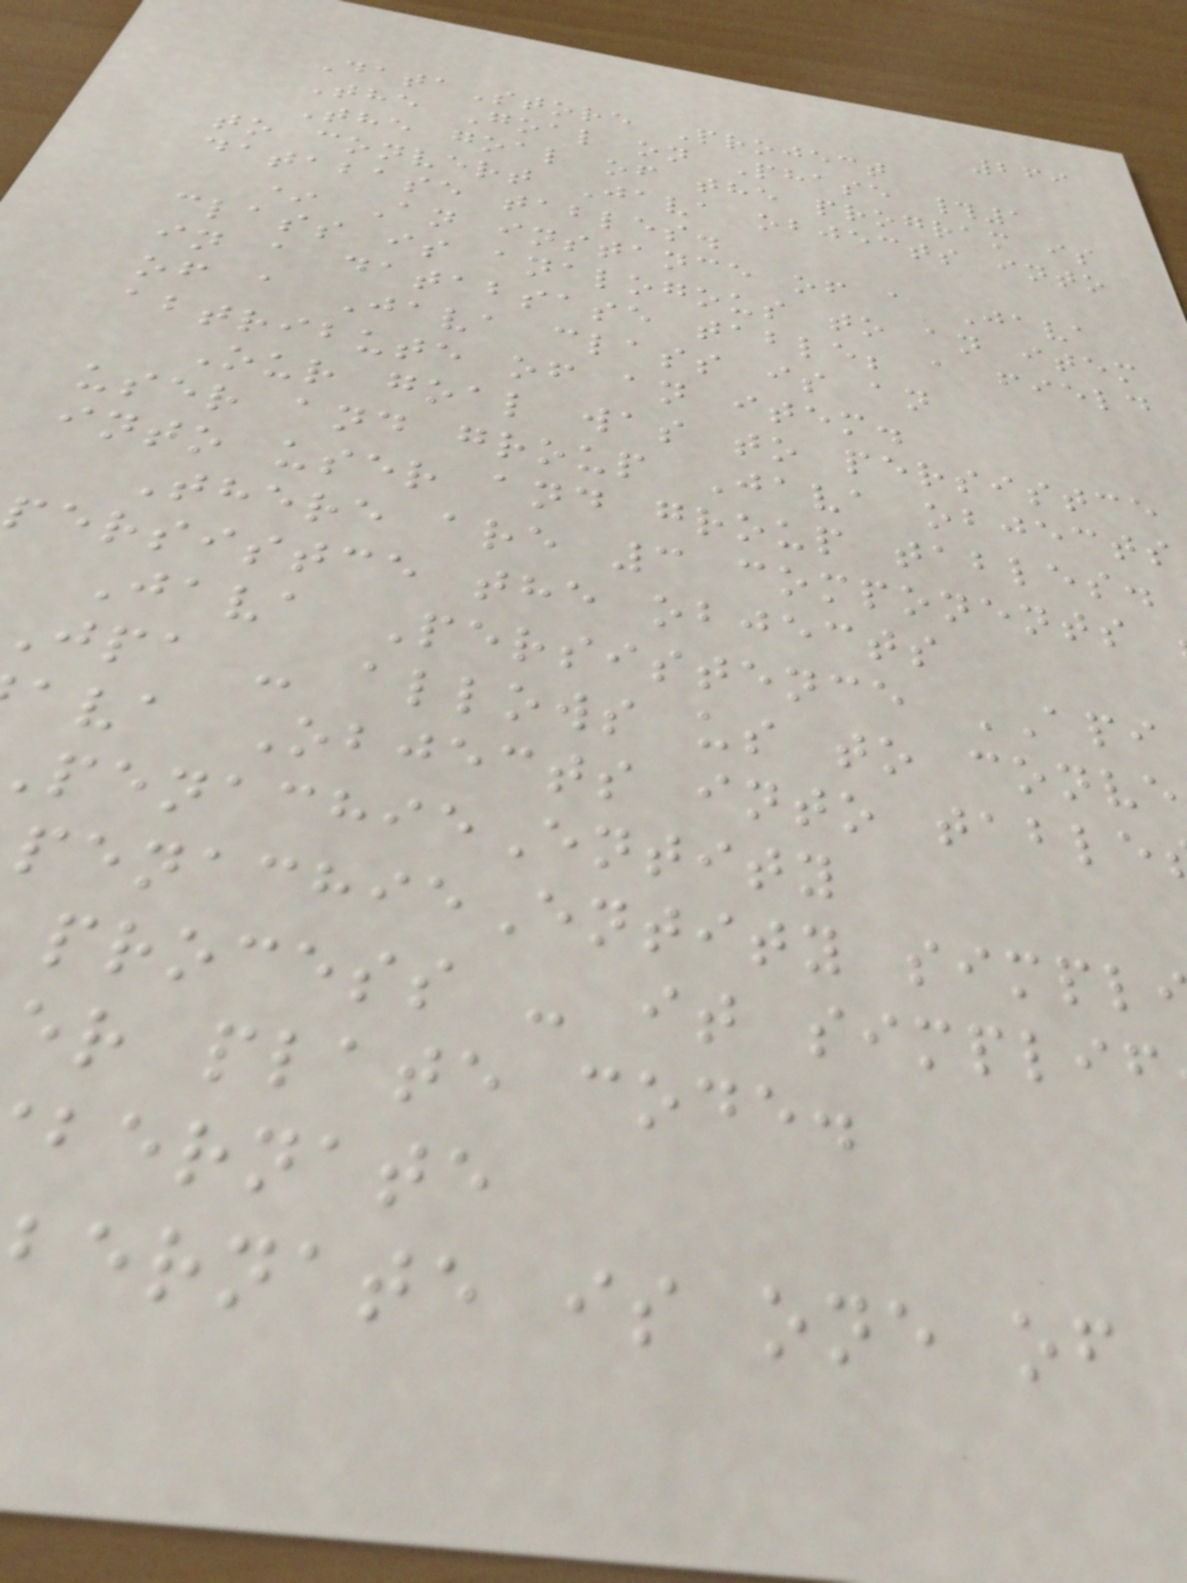269
DataStore Project
The Goal on Phase #1
The goal of the program is
to convert Java objects into
database tables.
* An instance of a Java
class is analogous to an item
in a databsase table; a field
of a Java class is an
abtribute of an item.
Our goal was to persistce
user and group Java objects
into user and group tables.
There are 3 components
persistce the objects
Java Persistence API
jpa - allows us to conve
ava Objects into table
enachieEntity
enachieEntity simpl
process - it simplif
er plate code.
bernate
ernate is one of
